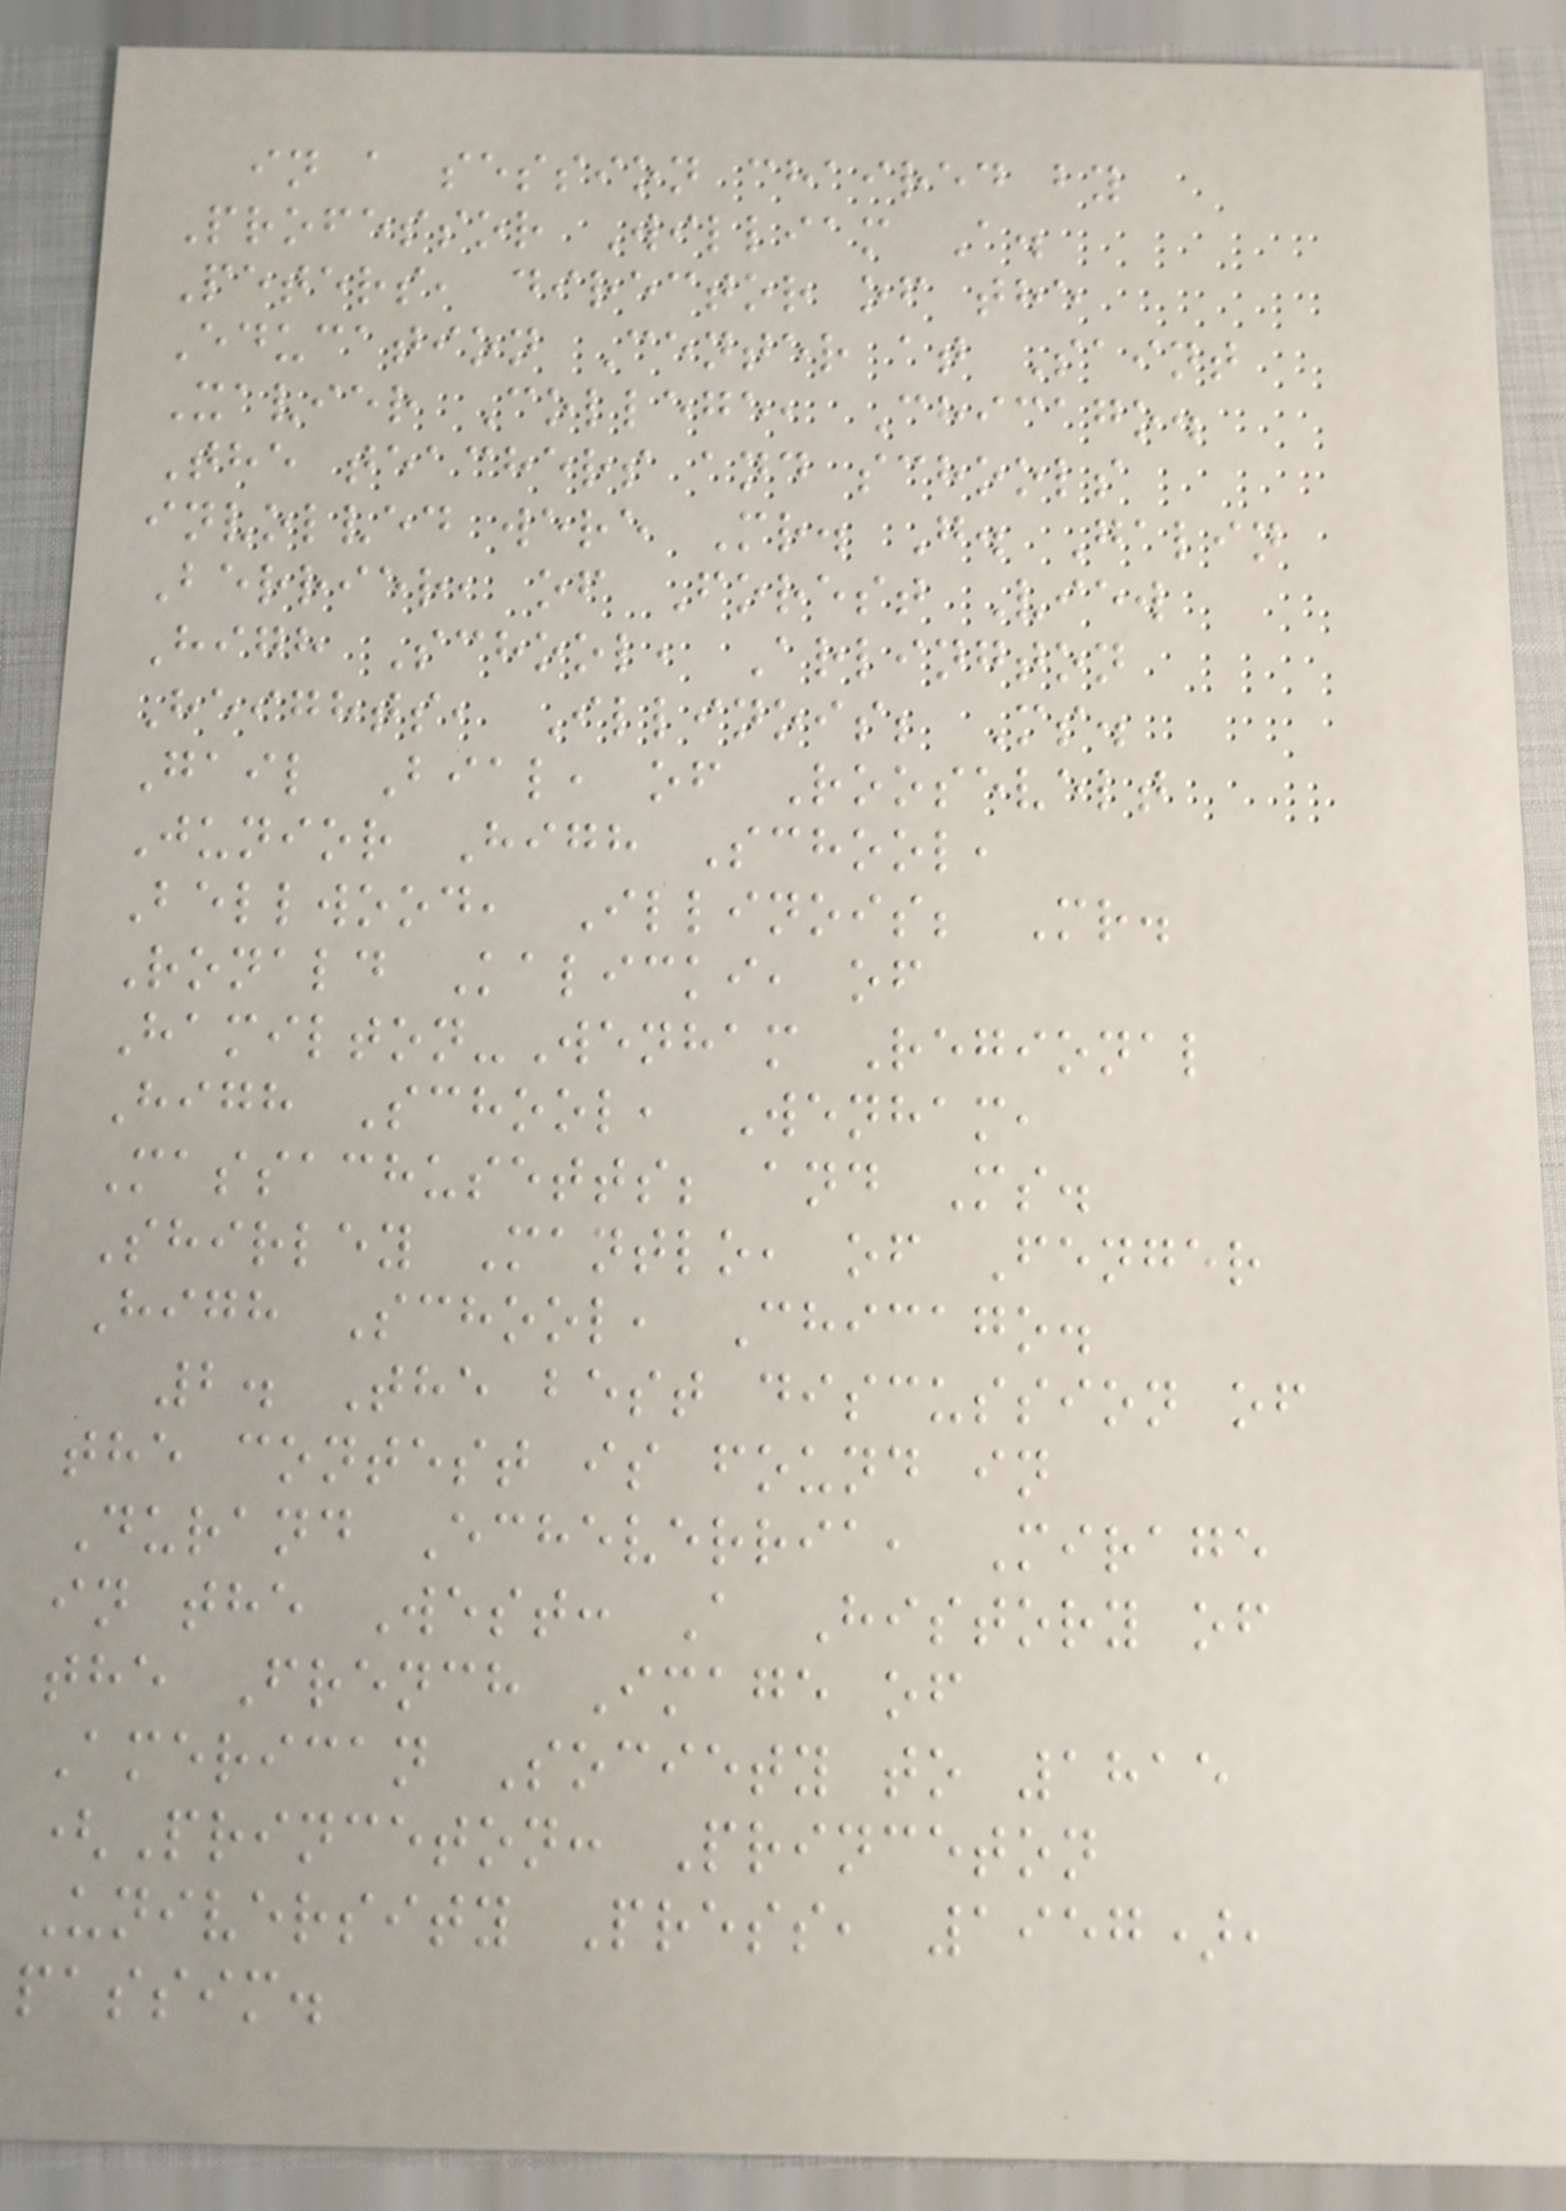in a session chaired by
Professor William A.
Peters, director of the
Education Center at Saint
Xavier College, Chicago.
The teachers and schools
involved were Mr. G. Galin
Berrier, of Forest View
High School, Arlington
Heights, Illinois; Ms.
Gail Bial, of Roosevelt
Junior High School,
Bellwood, Illinois; Mr.
Ronald Kalicki, of
Hamilton-Wenham Regional
High School, Wenham,
Massachusetts; and Ms.
Shirley Mantlo, of Fenger
High School, Chicago.
2. The best discussion of
the contest is found in
Durand Echeverria, Mirage
in the West: A History of
the French Image of
American Society to 1815
(Princeton: Princeton
University Press, 1957),
passim.
